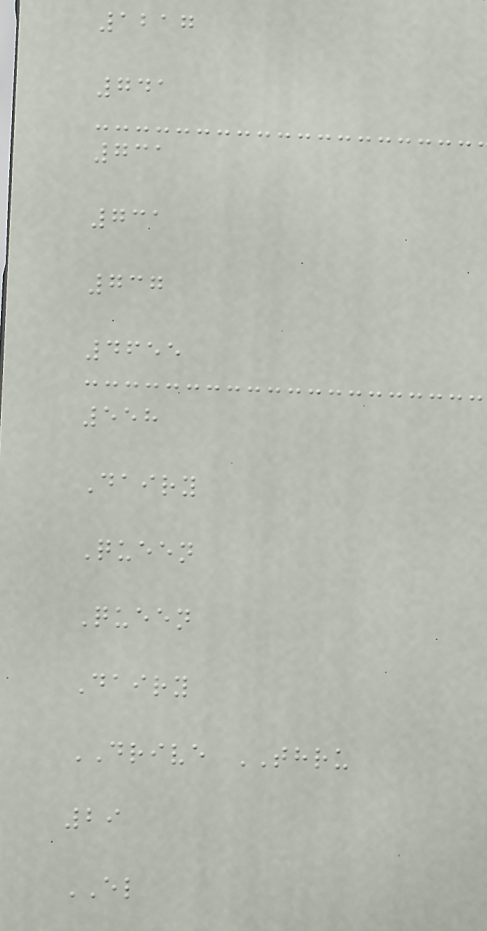1217
741
731
731
737
4655
558
Dairy
Queen
Queen
Dairy
DRIVE THRU
29
EL
